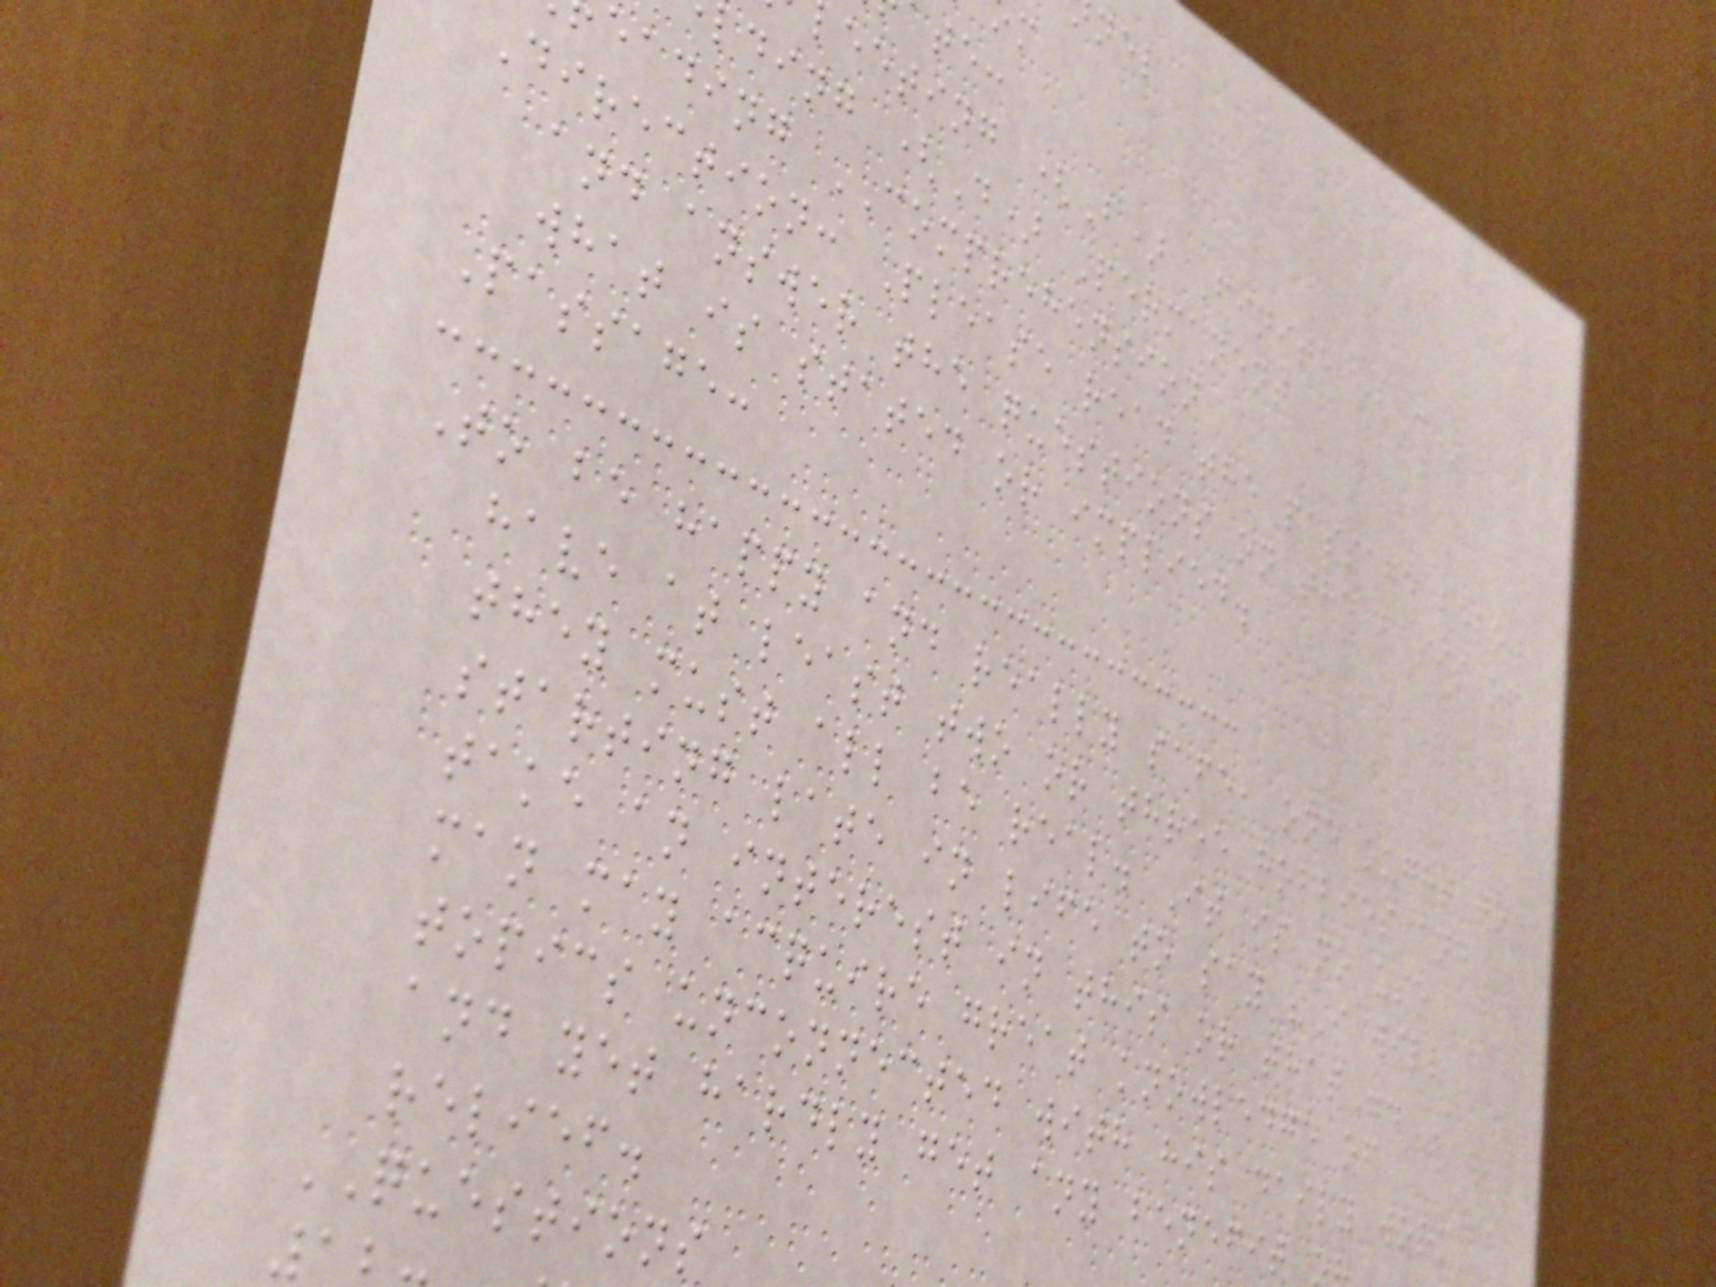eeting (B) Finite (C)
lding (D) Permanent
eading COMPREHENSION
Direction: Please read the passage below
and answer the questions on the basis of
what is stated or implied.
Passage:
To be happy and really safe, one ought to
have at least two or three hobbies and
they must all be real. It is no use
starting late in life to say "I will
take an interest in this or that". A
man may acquire great knowledge of
topics unconnected with his daily work
and yet hardly get any benefit
relief.
QUESTIONS
